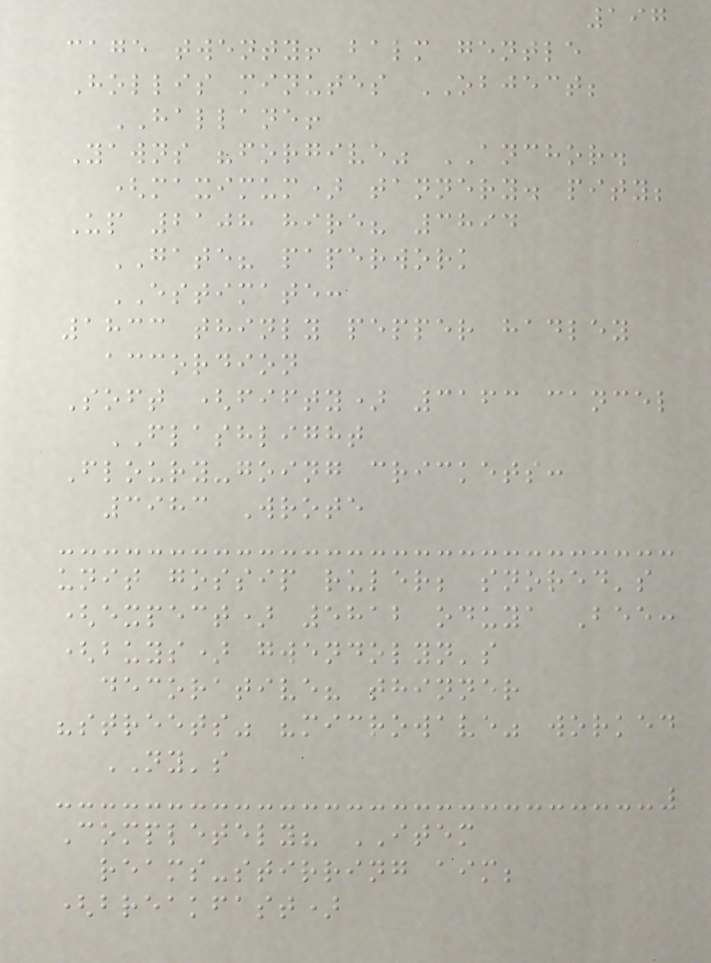197
cage twenty! balm gentle
Hollis minutes OBJECT;
HALLANE!
Yawns "forgive" ANCHOR.
(maximum) tannery. pity;
Up 2108 hire? 3894
GATE? paperwork
ESTIMATE:
1833 thinly pepper hadley
accordion
Soft (fifty) 3163 cancel
FLASHLIGHT
Floury-going crickets:
3983 Wrote
unit gossip ruler; snored's
(expect) 5812 oduya Bee:
(buys) gwendolyn's
decorative? thinner
"streets" "microwave" worked
NY's
Completely? ITEM
reams-stirring aim;
(breakfast)
